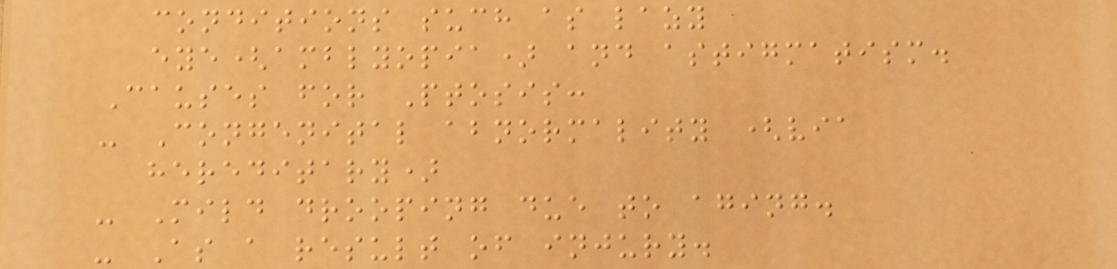conditions such as lazy
eye(amblyopia) and astigmatism.
Causes for Ptosis:
- Congenital abnormality (via
hereditary)
- Mild drooping due to aging.
- As a result of injury.
